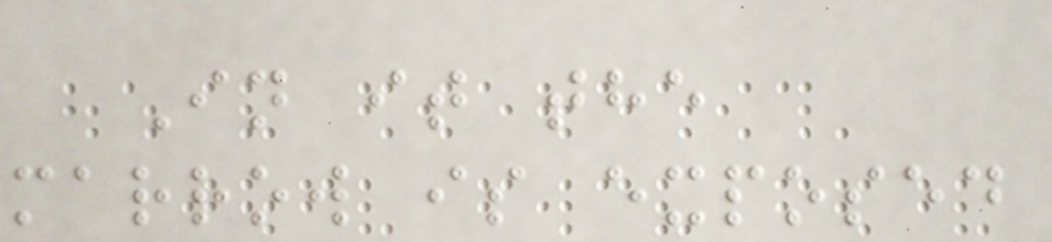In it the
marrow is exposed
